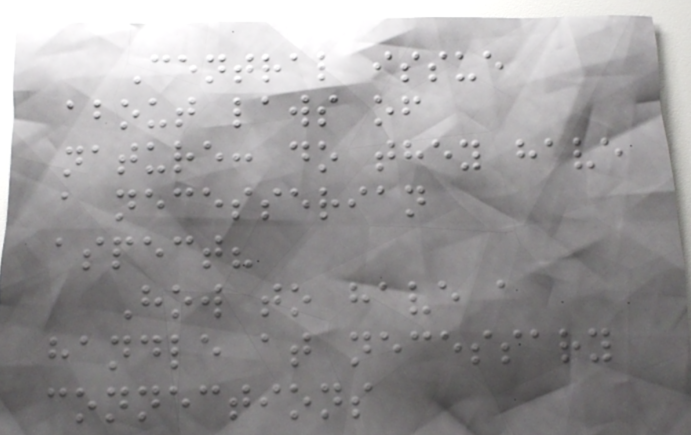Central issue
about laws of
nature: do they have
a necesserian
aspect?
How to have a
handle at necessary
connections
